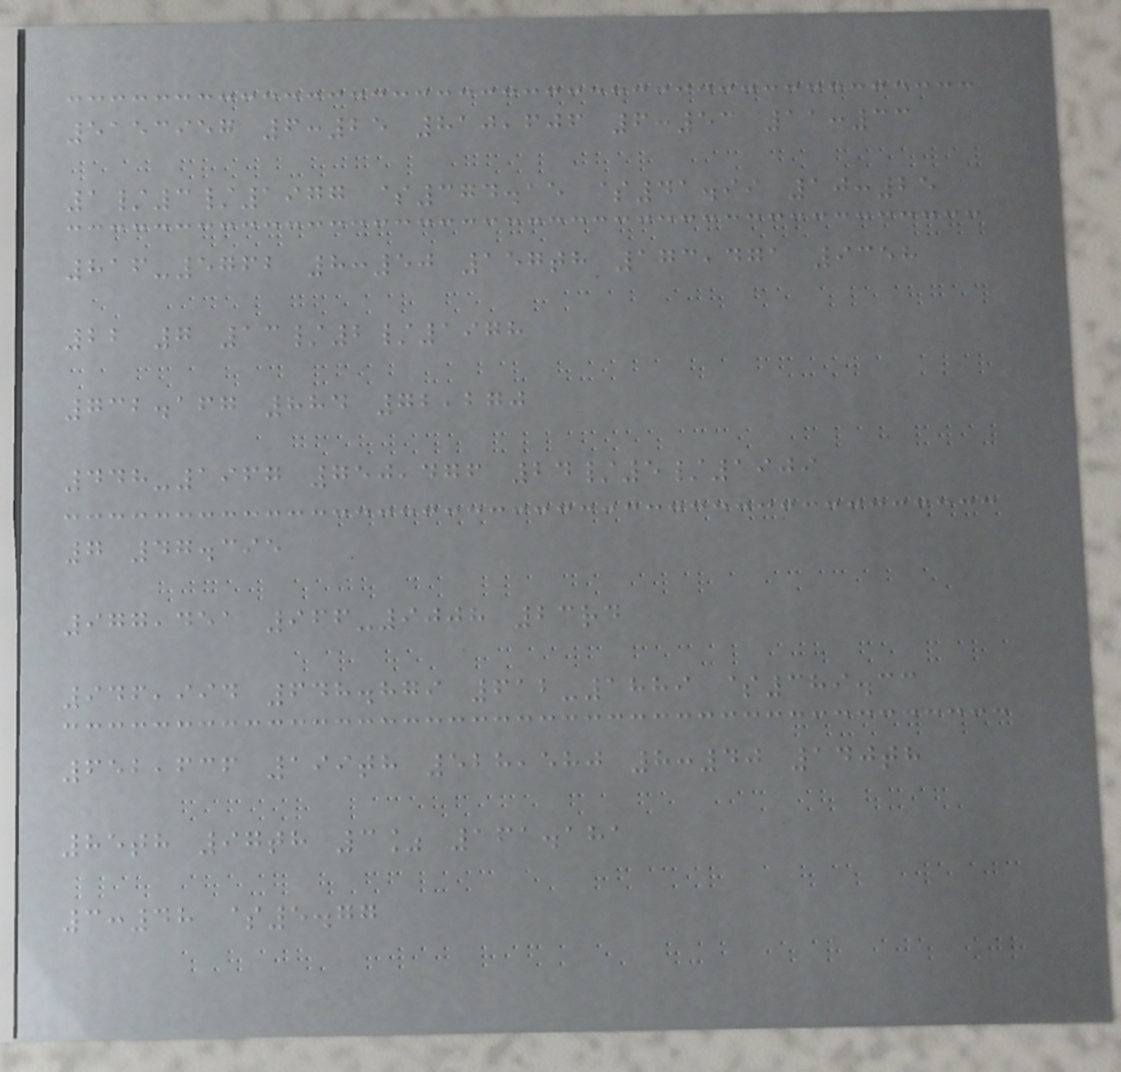5153957 6:25 810,606 6:53 11:33
1/3/1977 $374.15 $41.99 10:25
816-5762 8:50 157th 173,471 9358
22 7 13/2/1978
732.167 884 72,270
448-1967 750,476 24/5/1909
7 47.395
977,451 966-9008 23rd
946,994 648.879 612-1889 $389.33
652,636 199th 528,580 8:40 140th
85th 97th 3% 161.181
3:48 $5.77
